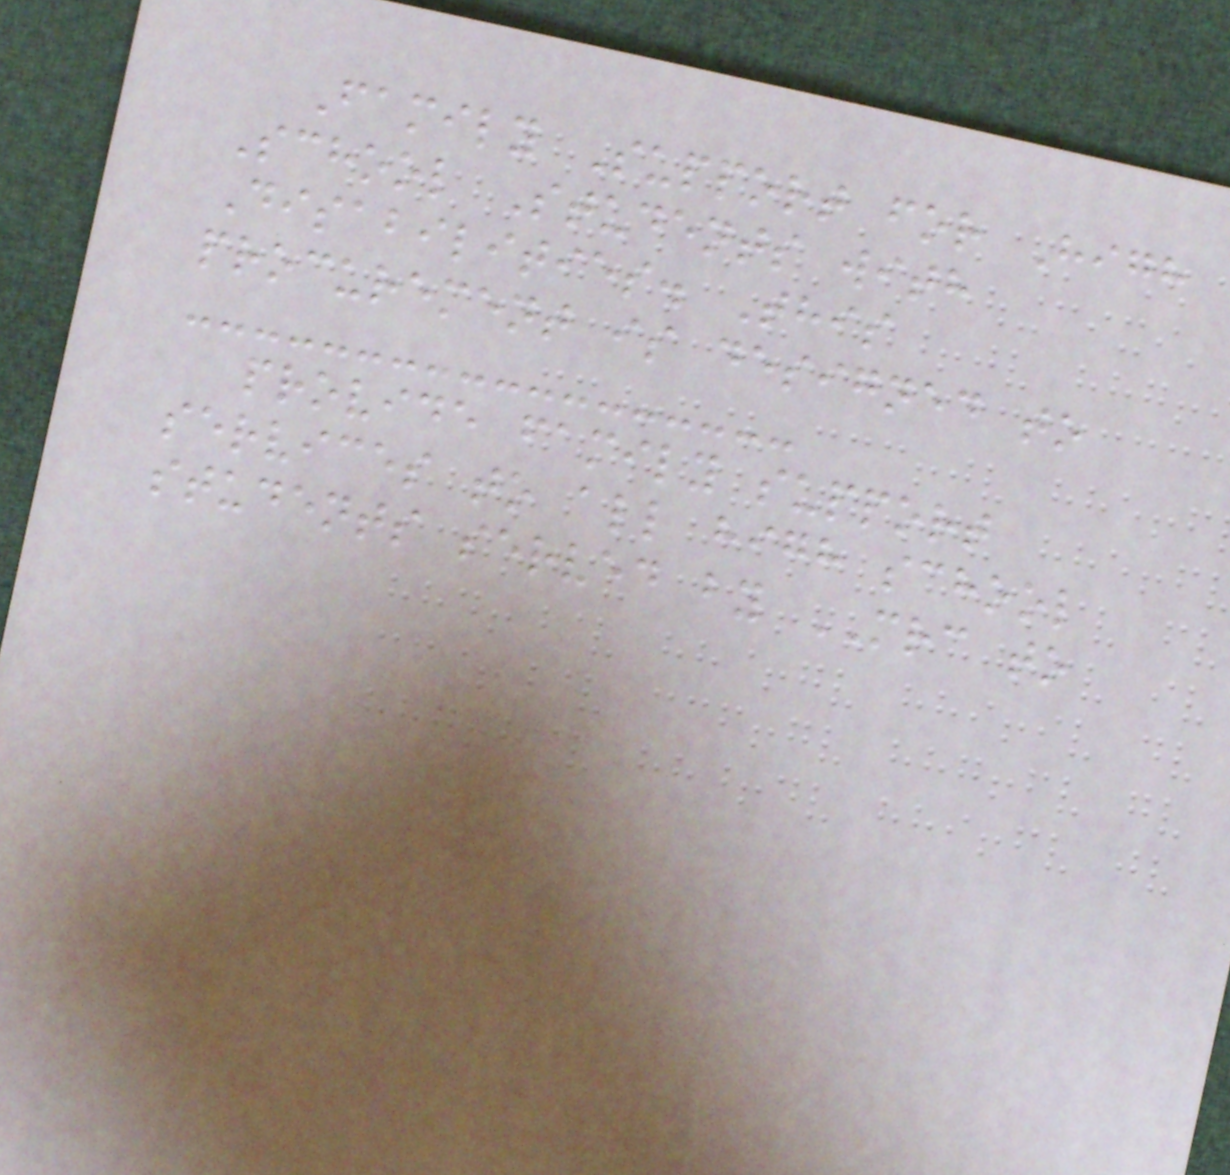Family Support for High
School Students with
Disabilities. This
procurement is designed to
provide family support
services to all high school
students served by MRC to
